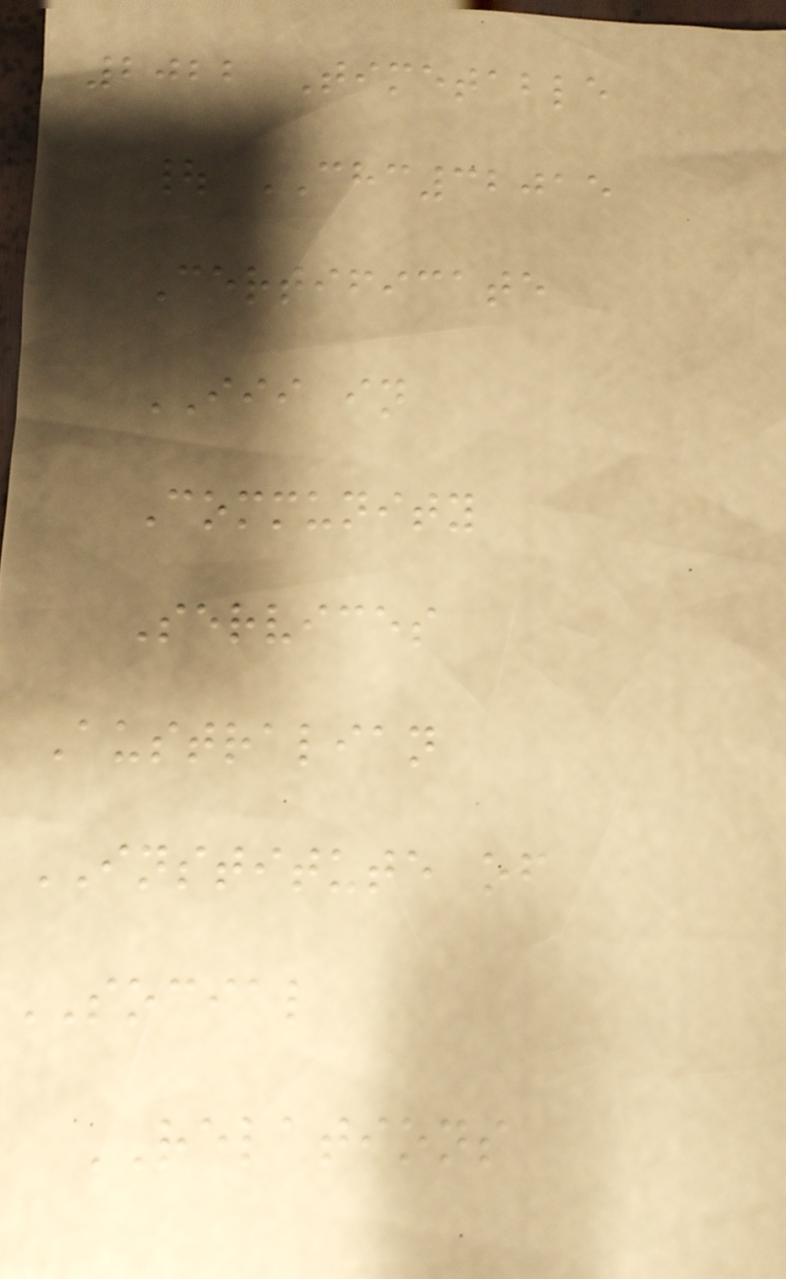2022 Timetable
| CHC32015
Certificate
III in
Community
Services
Australian
INSTITUTE of
SOCIAL
RELATIONS
